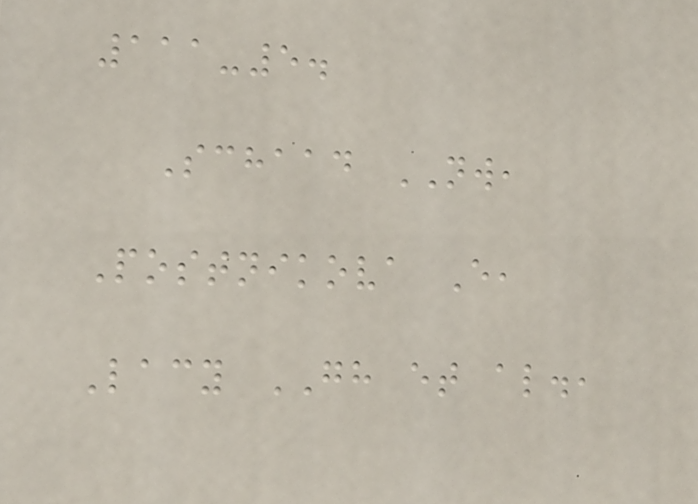111-5.
Schaad NW,
Postnikova E,
Lacy GH et al.,
